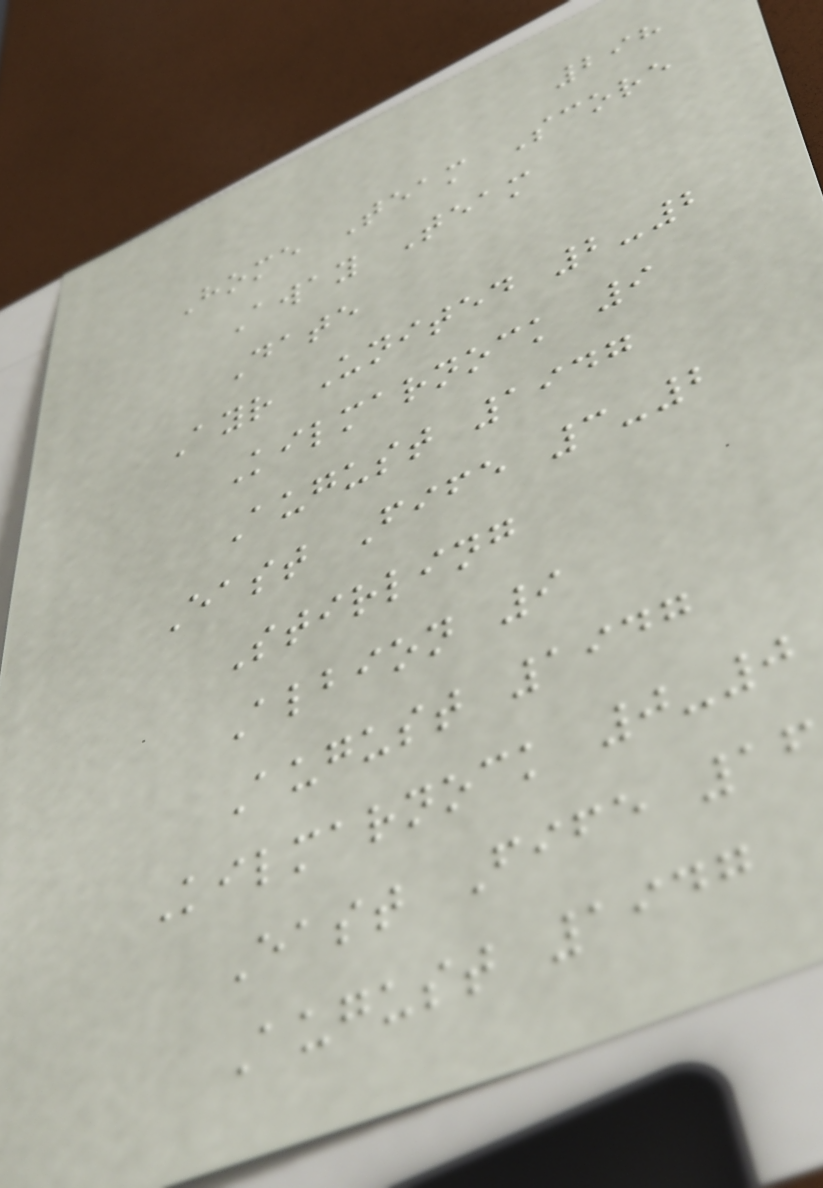298
Home Team Score
Away Team
Date
Ayr United 2-2
Kilmarnock 9
August 1947
East Fife 3-2
Stirling
Albion 9
August 1947
Kilmarnock 0-0
East Fife 16
August 1947
